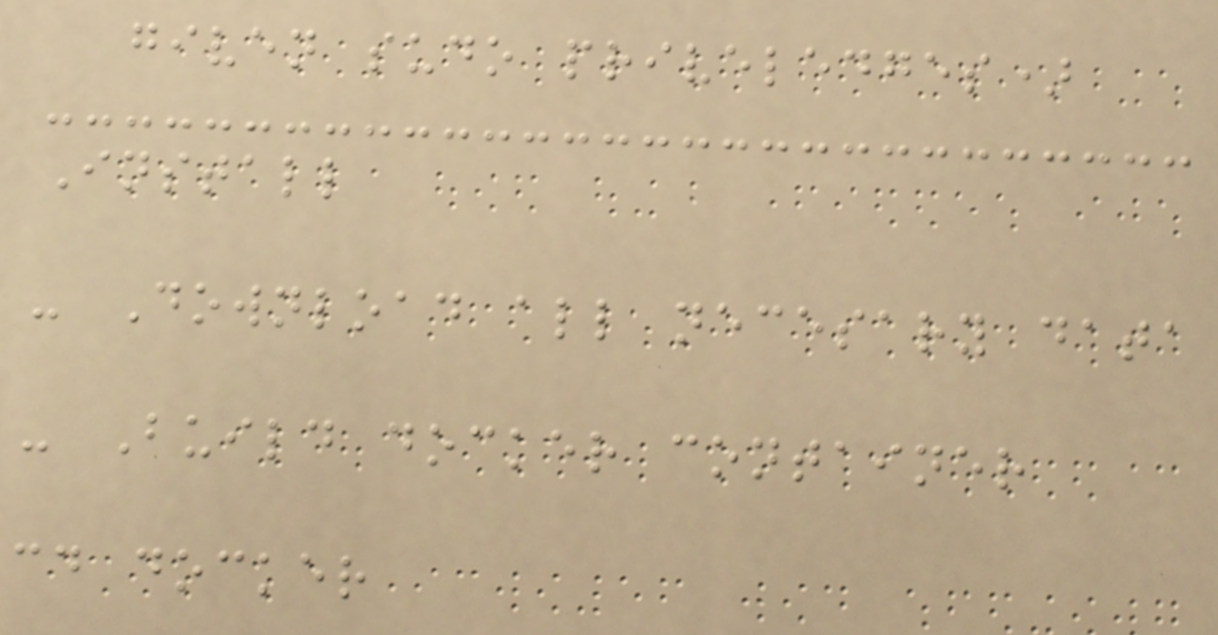given sudo priveledges)
Install
- Download all necesary data
- Build docker container
cd docker
